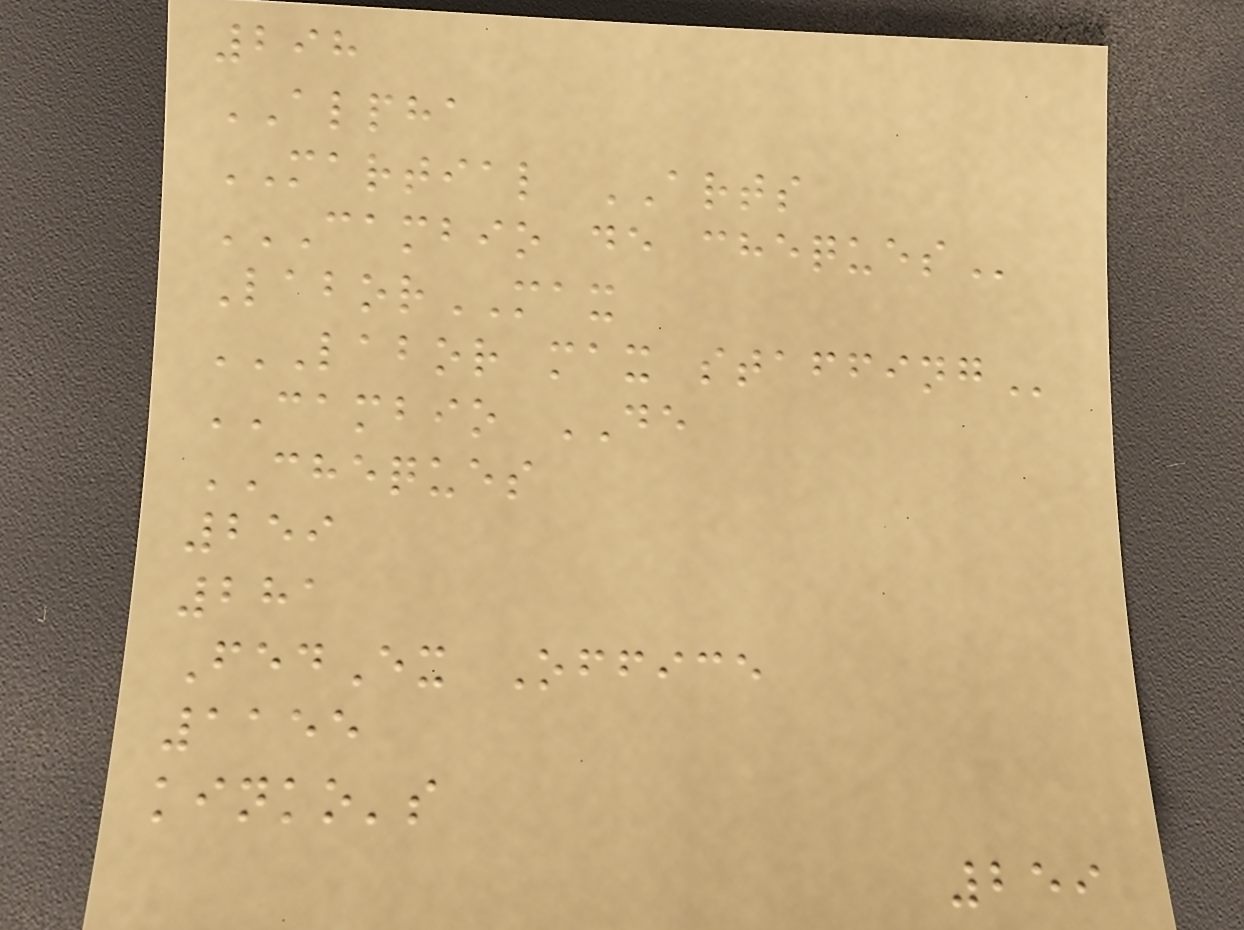298
ALPHA
MARTIAL ARTS
CAMBIO DE CHEQUES
LaborMAX
LABOR MAX STAFFING
CAMBIO DE
CHEQUES
259
281
FedEx Office
1155
kinko's
259
